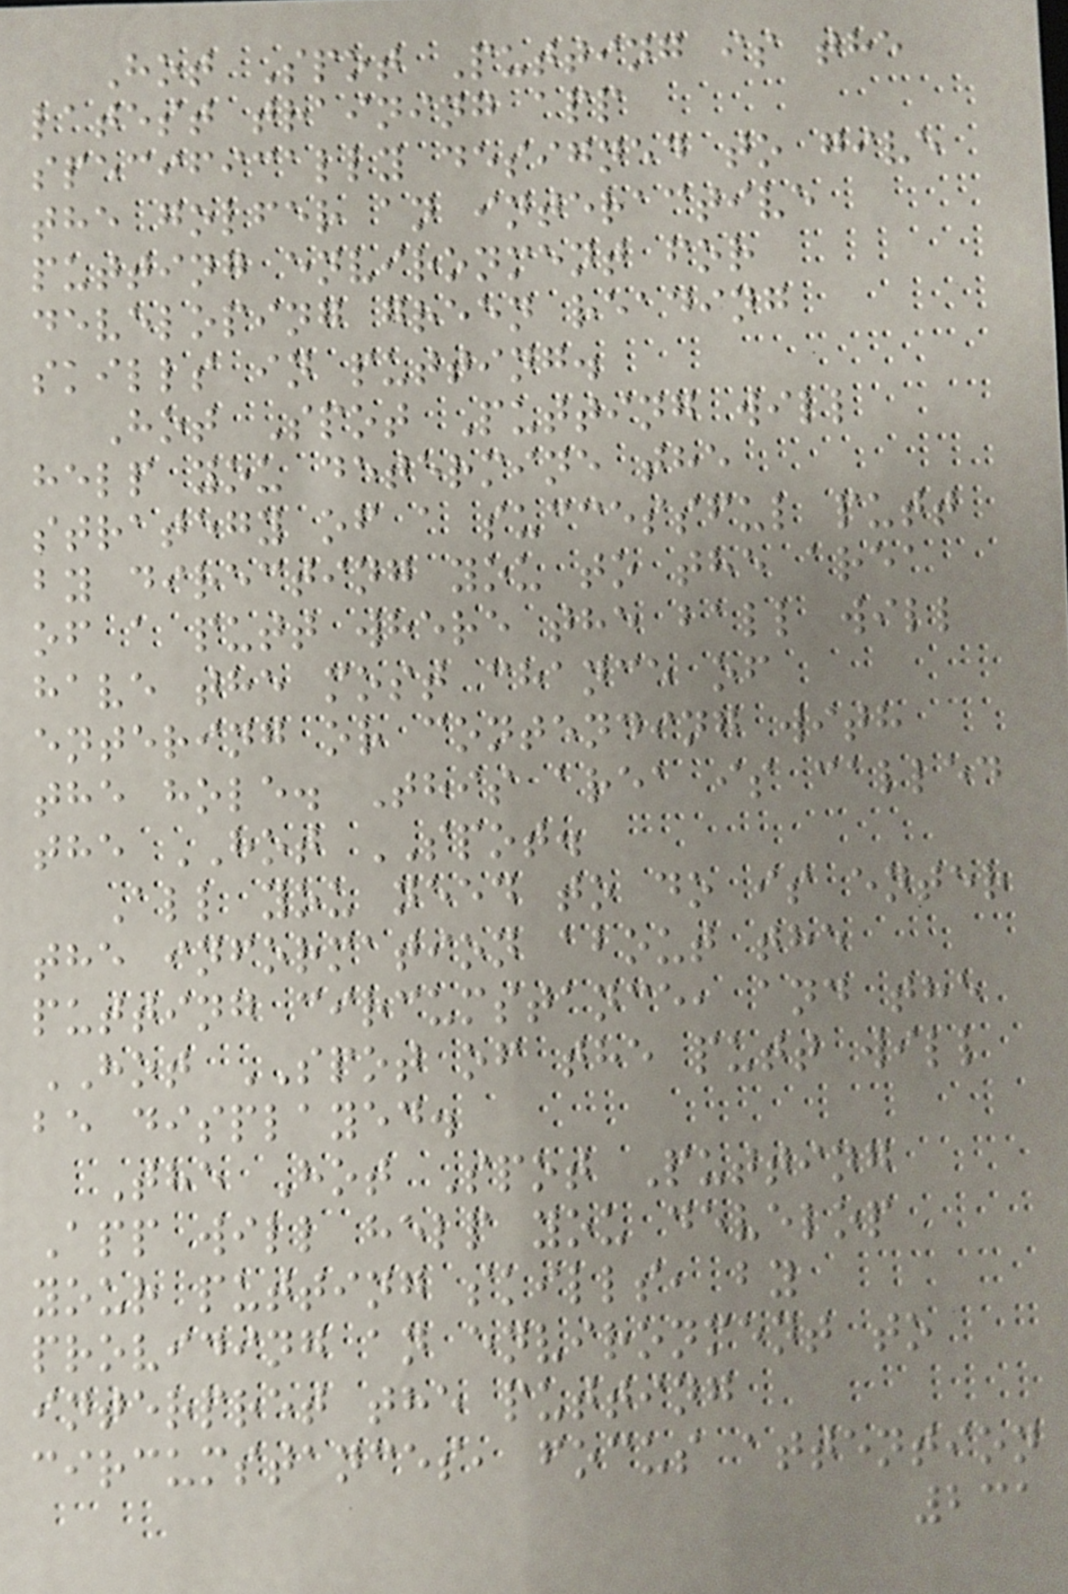Hot Spot Putting is the
latest training app
specifically designed to give
the golfer an interactive
putting environment for
developing green reading
skills in putting.
Hot Spot Putting will
help you determine the
strategy of a successful putt
by directing you to the area
of a putt where the ball will
have the most chance of
entering or contending with
the hole. This area is called
the HOT SPOT.
All you need to do is enter
the information about the
putting circumstance, and the
HOT SPOT of the putt will
be displayed.
The Hot Spot Putting
App will help you develop
your putting skills, by
providing an environment to
interpret the putting
circumstances, focus attention
231
